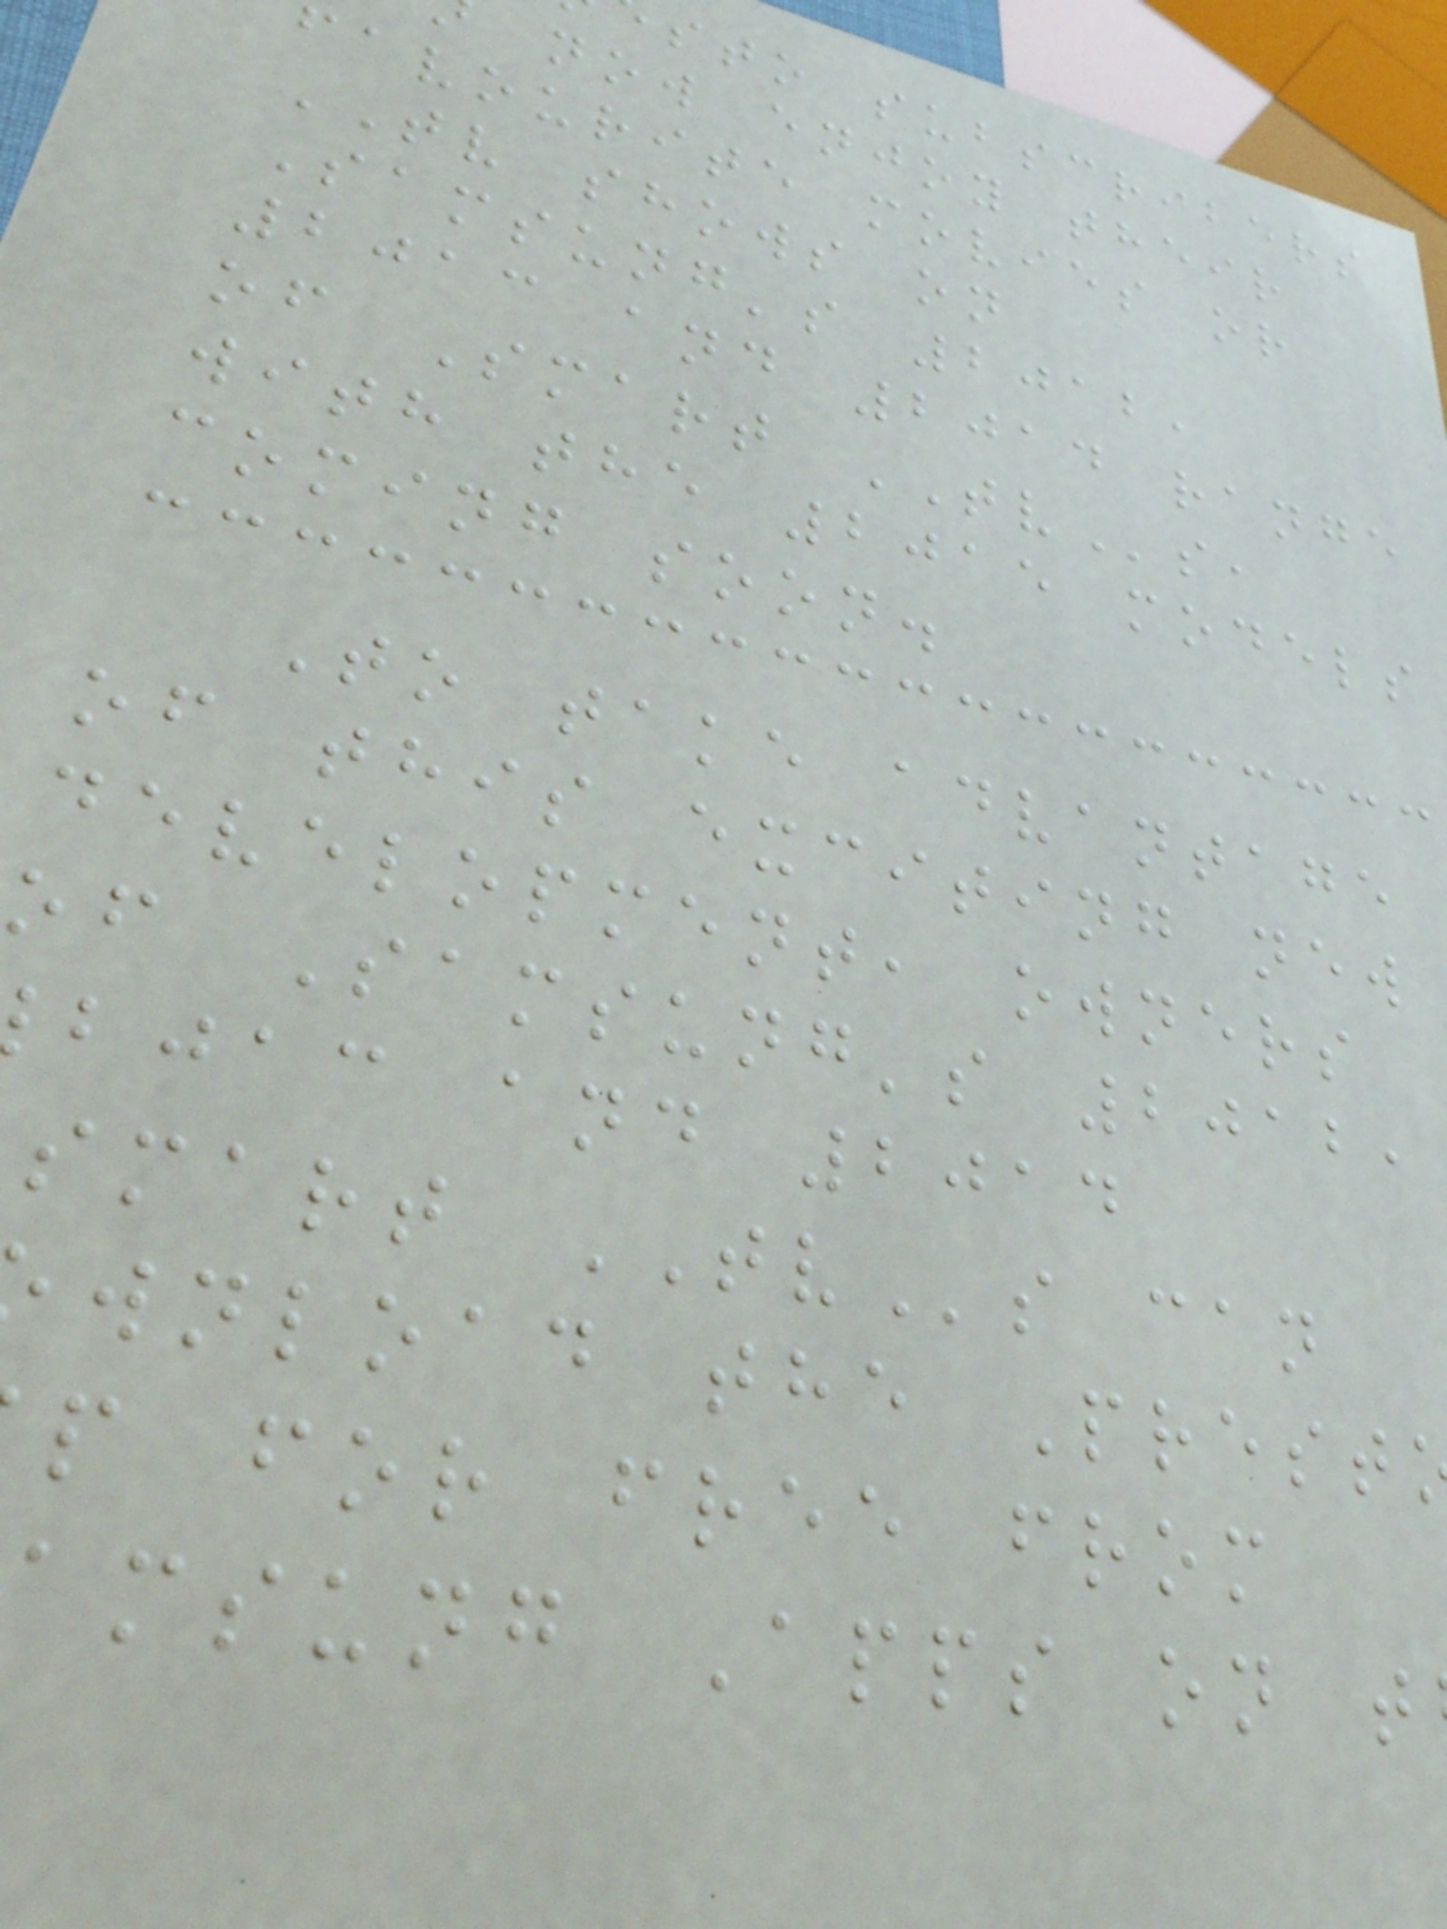sto subscribers
now enjoy their
favourite movies or
TV shows on
Samsung's 2012,
2013 and 2014 range
of Smart TVs,
with the 2015 models
coming soon.
To take advantage
of this exciting new
development, owners
of Samsung's 2012,
bjac and 2014
smart TVs can
wnload the Prest
p for free from
amsung Apps on t
